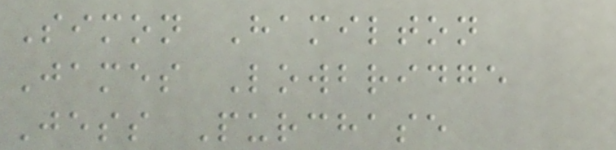Simon Hamilton
James Lowbridge
Jess Purchase
